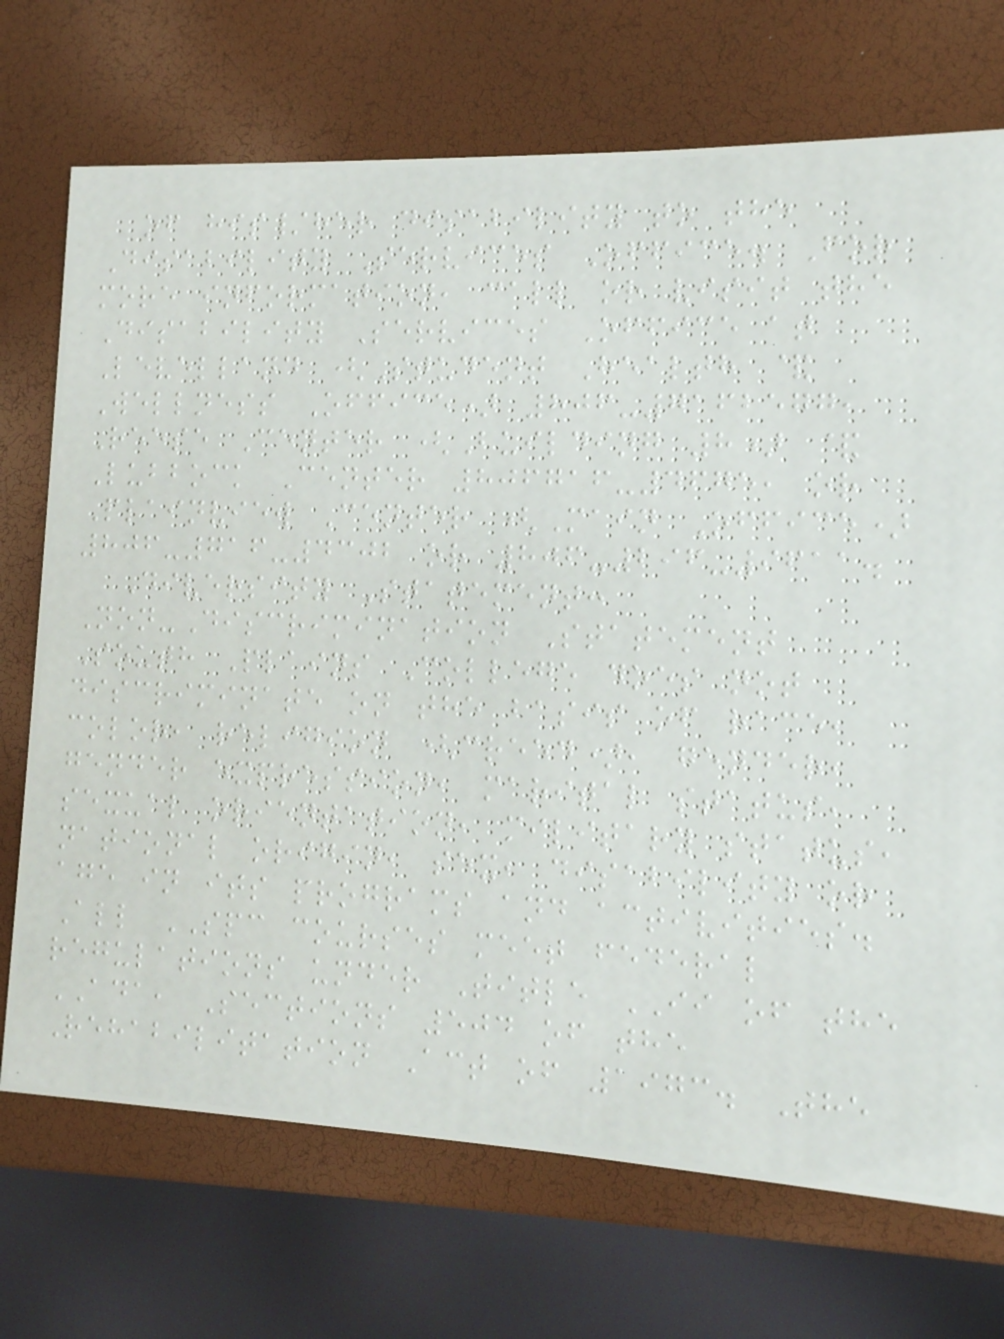of his/her disability to the
Disability Services Office. For
more information, call or visit the
Disability Services Office at
Levelland (Student Health &
Wellness Office) 806-7162577,
Reese Center (Building 8) &
Lubbock Center 806716-4675, or
Plainview Center (Main Office)
806-716-4302 or 806-296-9611.
Diversity Statement:
Non-Discrimination Statement
South Plains College does not
discriminate on the basis of race,
color, religion (creed), gender,
gender expression, marital status,
sexual orientation, military status,
national origin, sex, disability or
age in its programs and activities.
All SPC courses meet federal
regulations under Title II of the
ADA, Sections 504 of the
Rehabilitation Act of 1973. The
